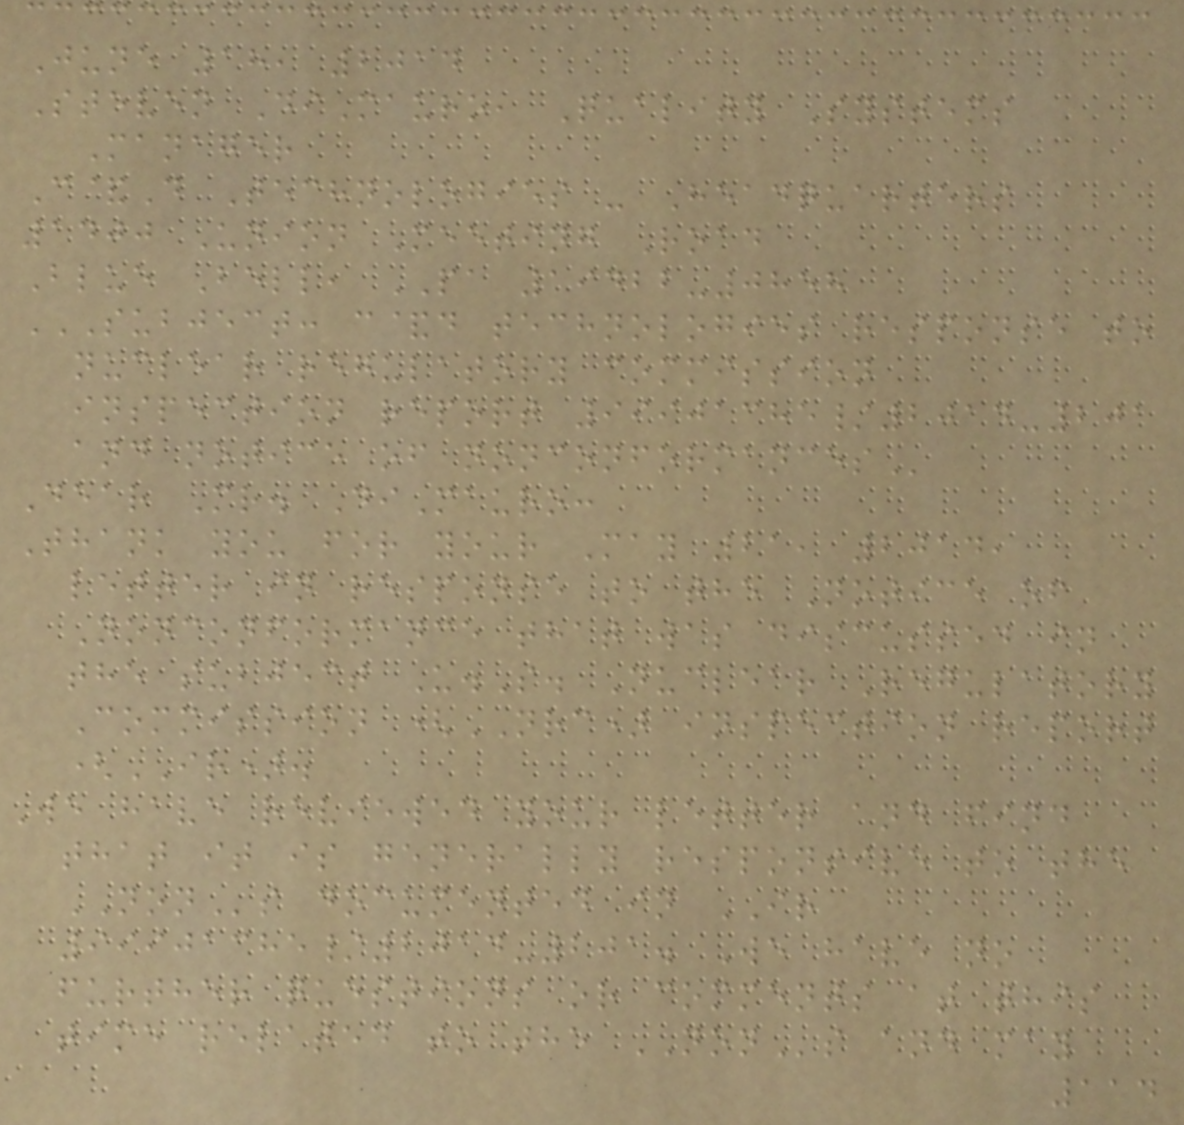June 18, 2014
Steven DiMauro, Quality Systems
Manager
C&D Technologies - Headquarters
1400 Union Meeting Road
Blue Bell, PA 19422-0858
SUBJECT: C&D TECHNOLOGIES RESPONSE TO
NUCLEAR REGULATORY COMMISSION
INSPECTION REPORT 99901385/2014-201
AND NOTICE OF NONCONFORMANCES
Dear Mr. DiMauro:
Thank you for your May 21, 2014,
letter in response to the Notice of
Nonconformance that was discussed in
the subject U.S. Nuclear Regulatory
Commission (NRC) inspection report
(IR).
We have reviewed your letter and find
that it is generally responsive to the
NONs documented in IR
99901385/2014-201. We have no
further questions or comments at this
time related to the NONs and may
114
